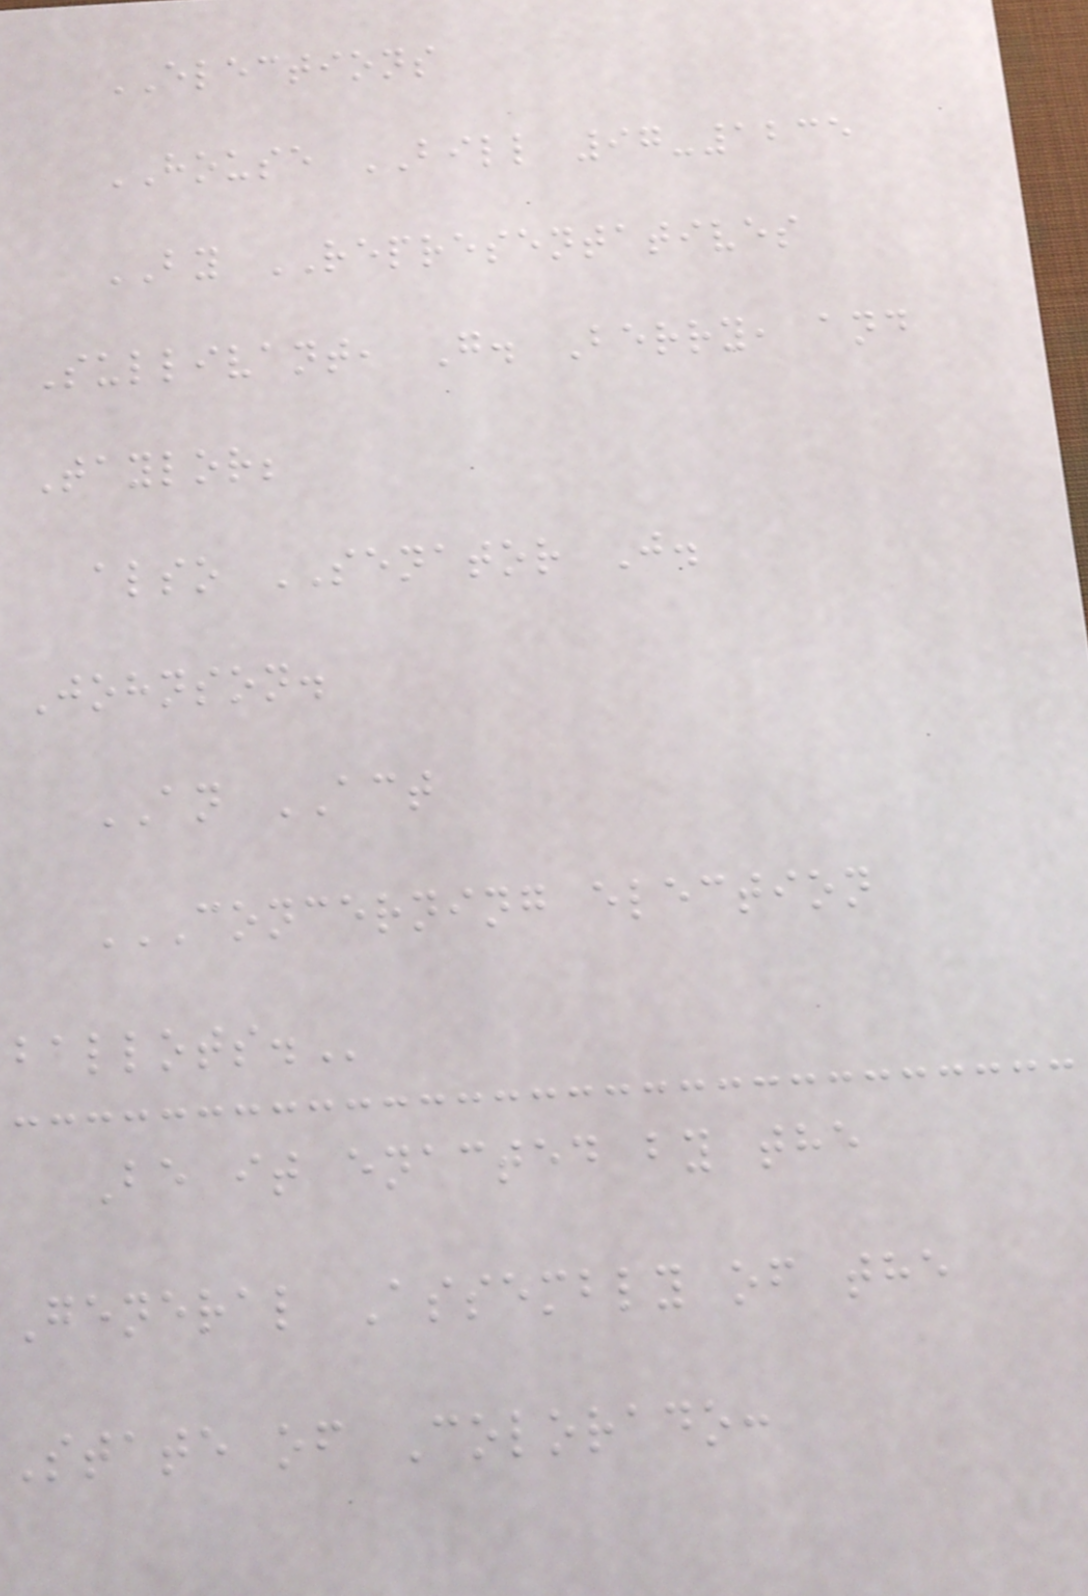ELECTIONS
HOUSE BILL 97-1235
BY REPRESENTATIVES
Sullivant, G. Berry, and
Taylor;
also SENATOR J.
Johnson.
AN ACT
CONCERNING ELECTION
BALLOTS.
Be it enacted by the
General Assembly of the
State of Colorado:
